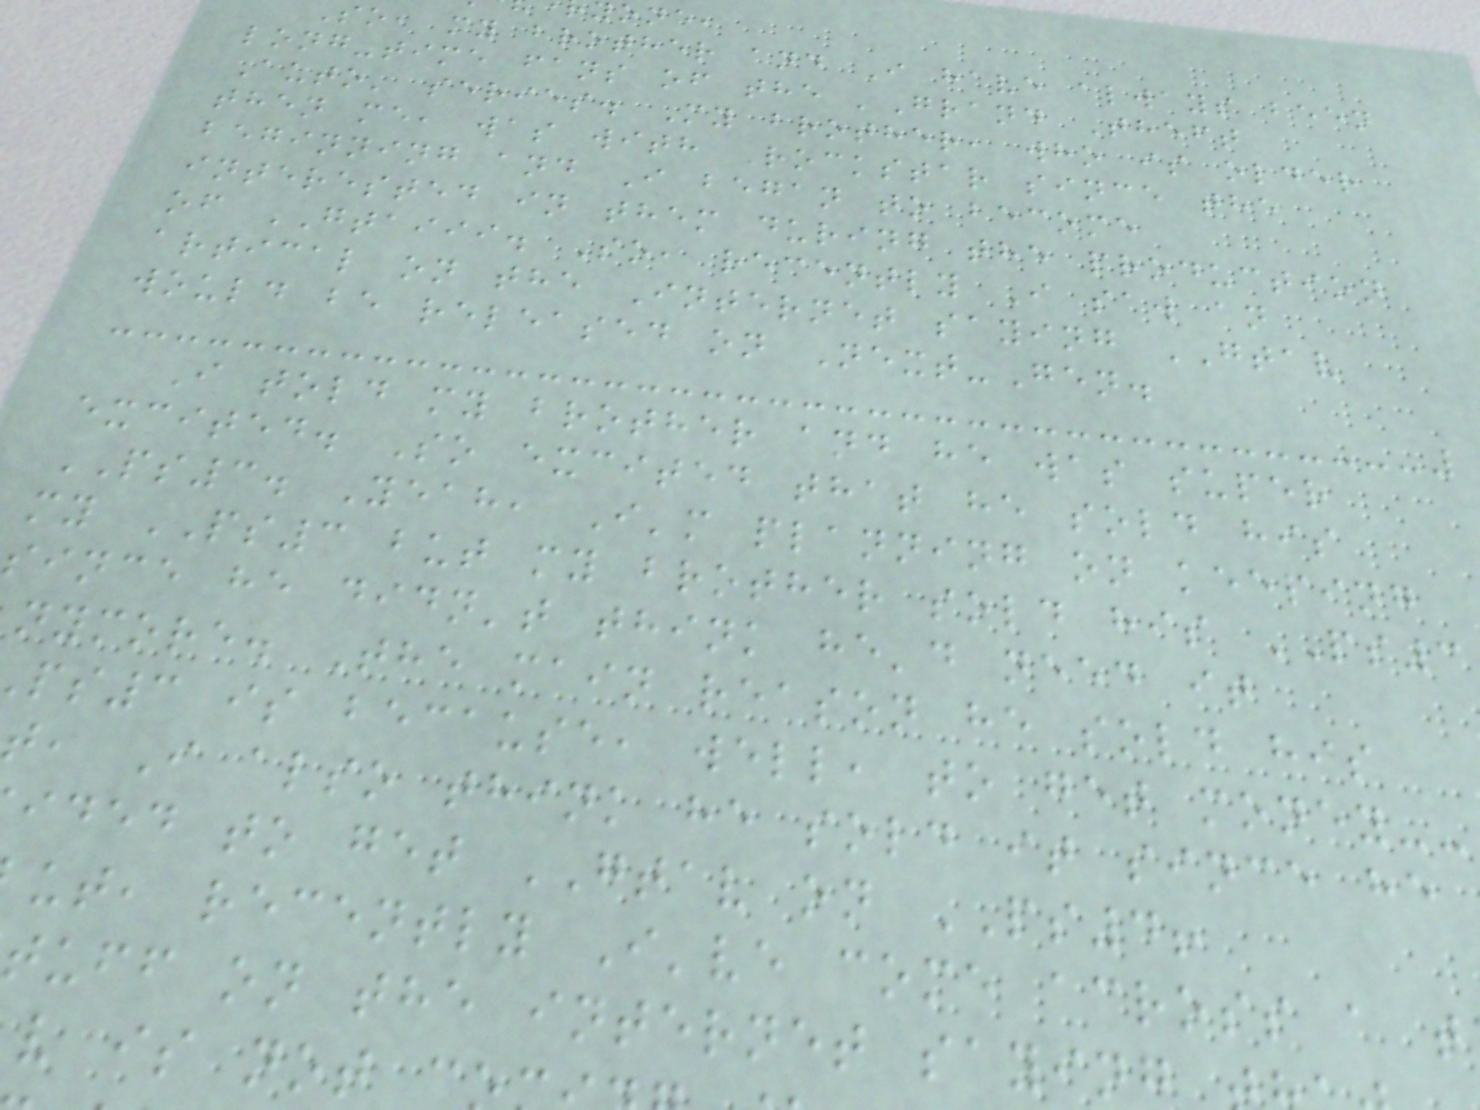one,
so, my brother and I have always been
long-time fans of the 'Grand Theft
Auto' series. My brother, who is older
then me, was with Rockstar since the
beginning and I began to become
interested in them during the production
of GTAIII. So, recently I saw an
artical on the Internet saying GTAV
would be released on Next-Gen.
I told my brother and he was super
excited. So excited that he sold his
PS3. Yeah, I'm planning on keeping
my PS3 but my brother sold his PS3
since he didn't think he'd need it
nymore. The main reason he sold his
ps3 is because, well, to get money--
t, I also think he sold it since he
ided to get GTAV on PS4!
ut, recently I've come across a t
tuff on the internet saying
v is not c
